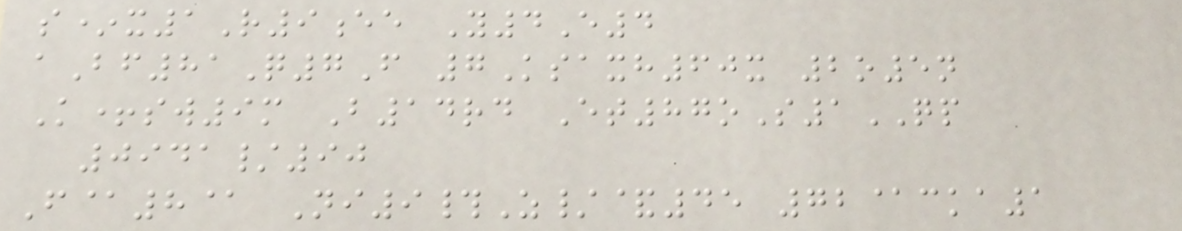s*x1R9ee Y4E4
aBf81Q7F 7Ksaxh60x 2o5n
K+sw9m B14rd Et87oS1QP
0941/90
F@8@ Ni9#Z/&45 72@cka1
